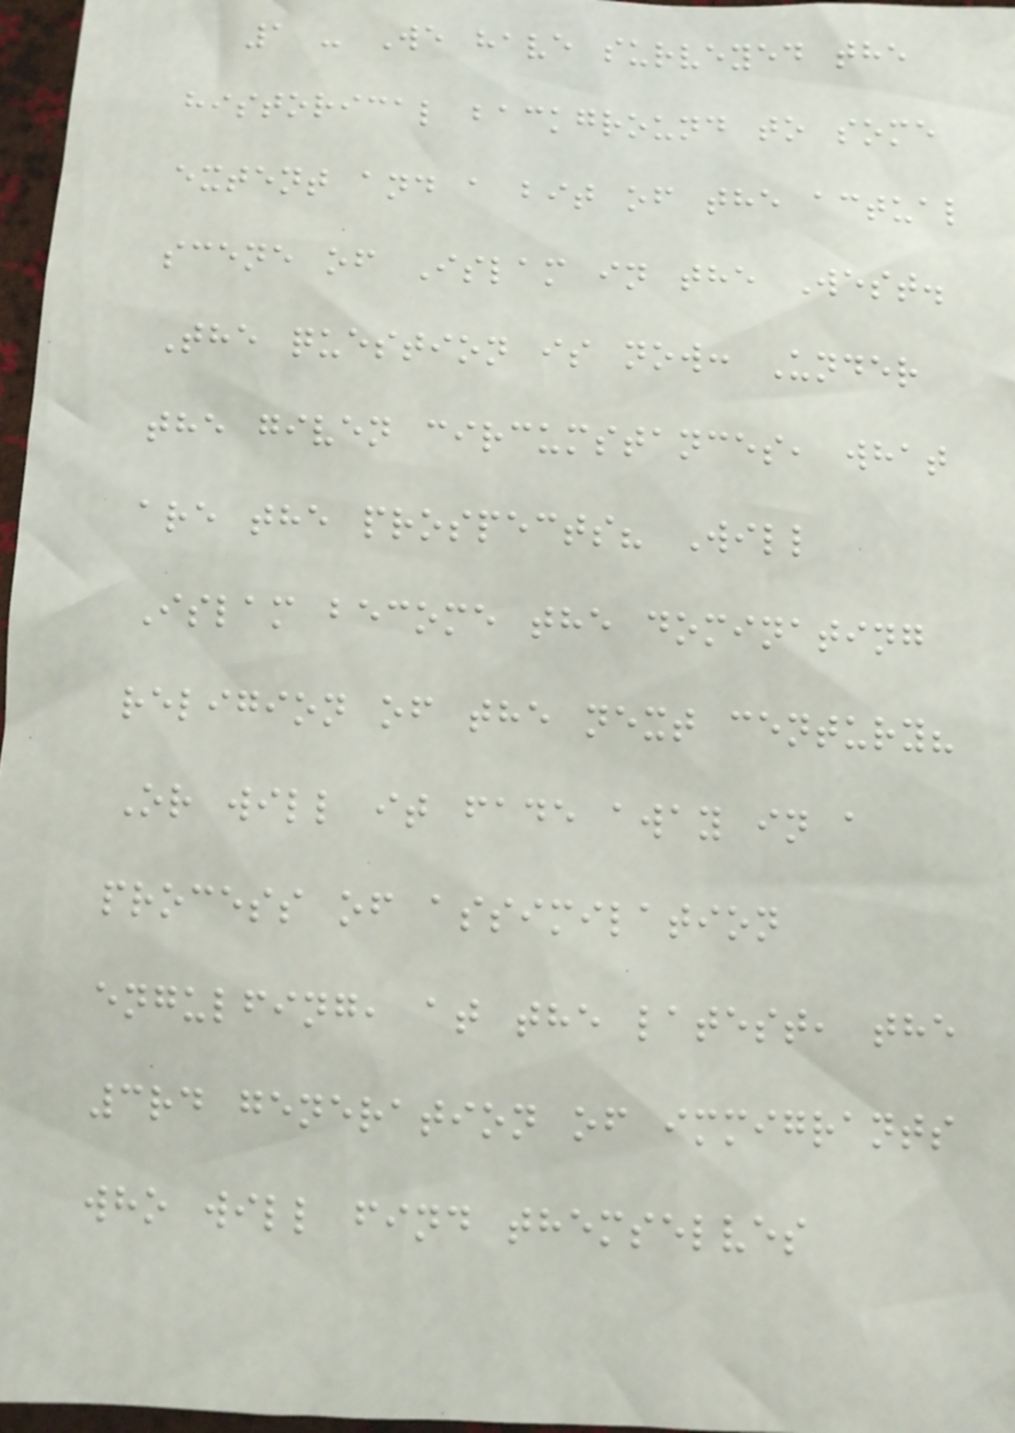1 - We have surveyed the
historical background to some
extent and a bit of the actual
scene of Islam in the West.
The question is now: Under
the given circumstances, what
are the prospects? Will
Islam become the dominating
religion of the next century?
Or will it fade away in a
process of assimilation
engulfing, at the latest, the
3rd generation of immigrants
who will find themselves
